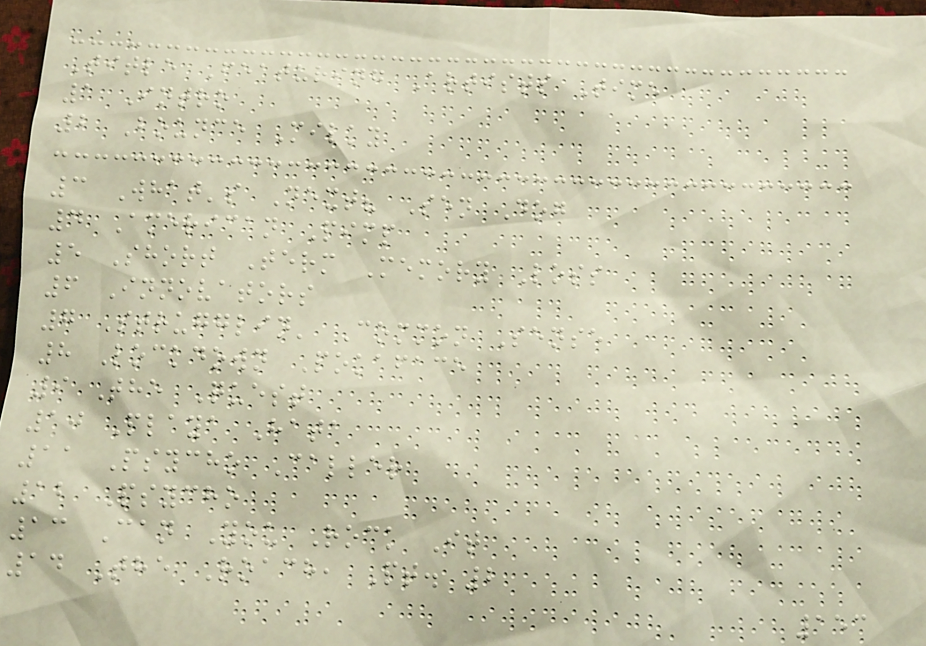Title Featuring Artists Time
1 Intro
2 Bounce Milky
3 What's Next? Sen Dog
4 American Pimp
5 Short Term Memory Loss
6 Innovators
7 Strugglin' Common Sense
8 Lockdown Pokaface
9 The Quest
10 Playa Hata
11 Psycho Caller
12 Psycho
13 Can You Rock It
14 The Roach, Pt. 2
153
